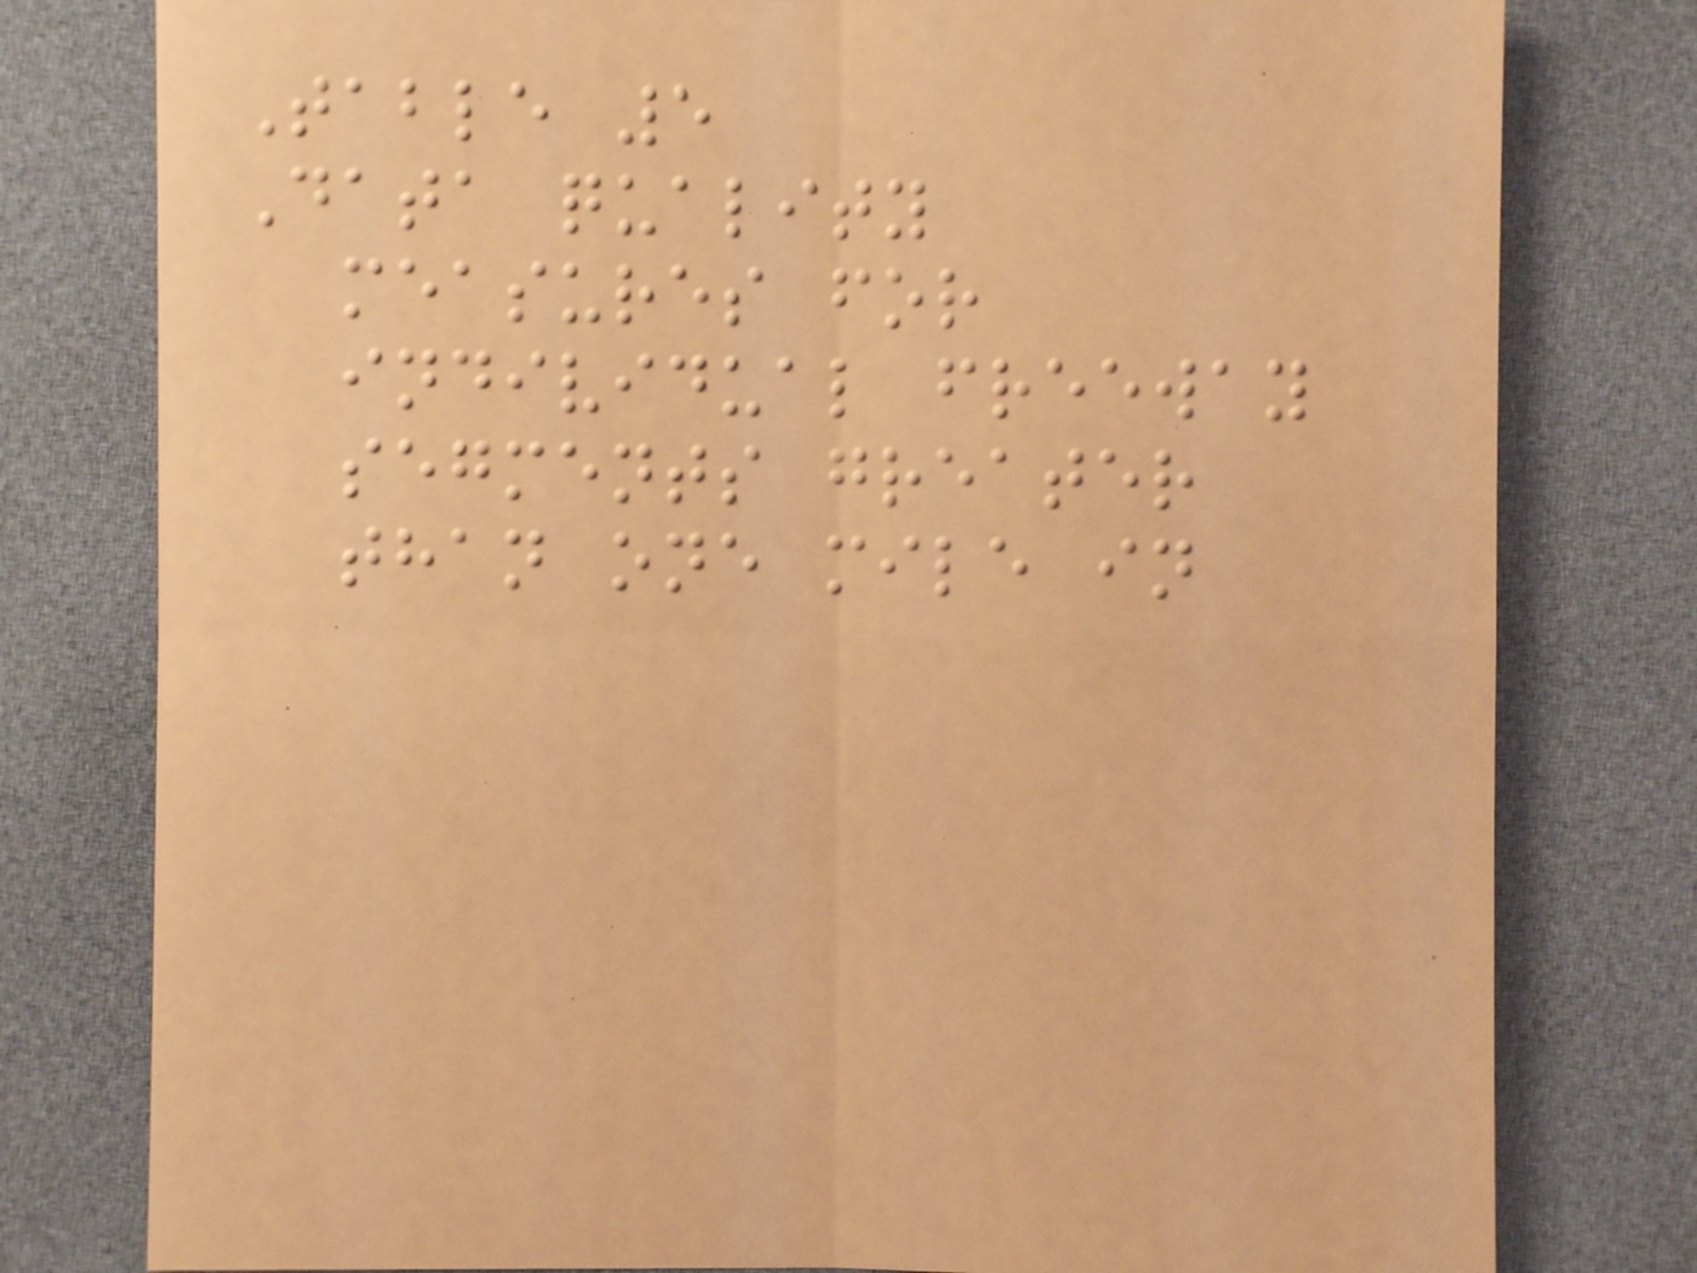Table 5
Data quality
measures for
individual freeway
segments greater
than one mile in
